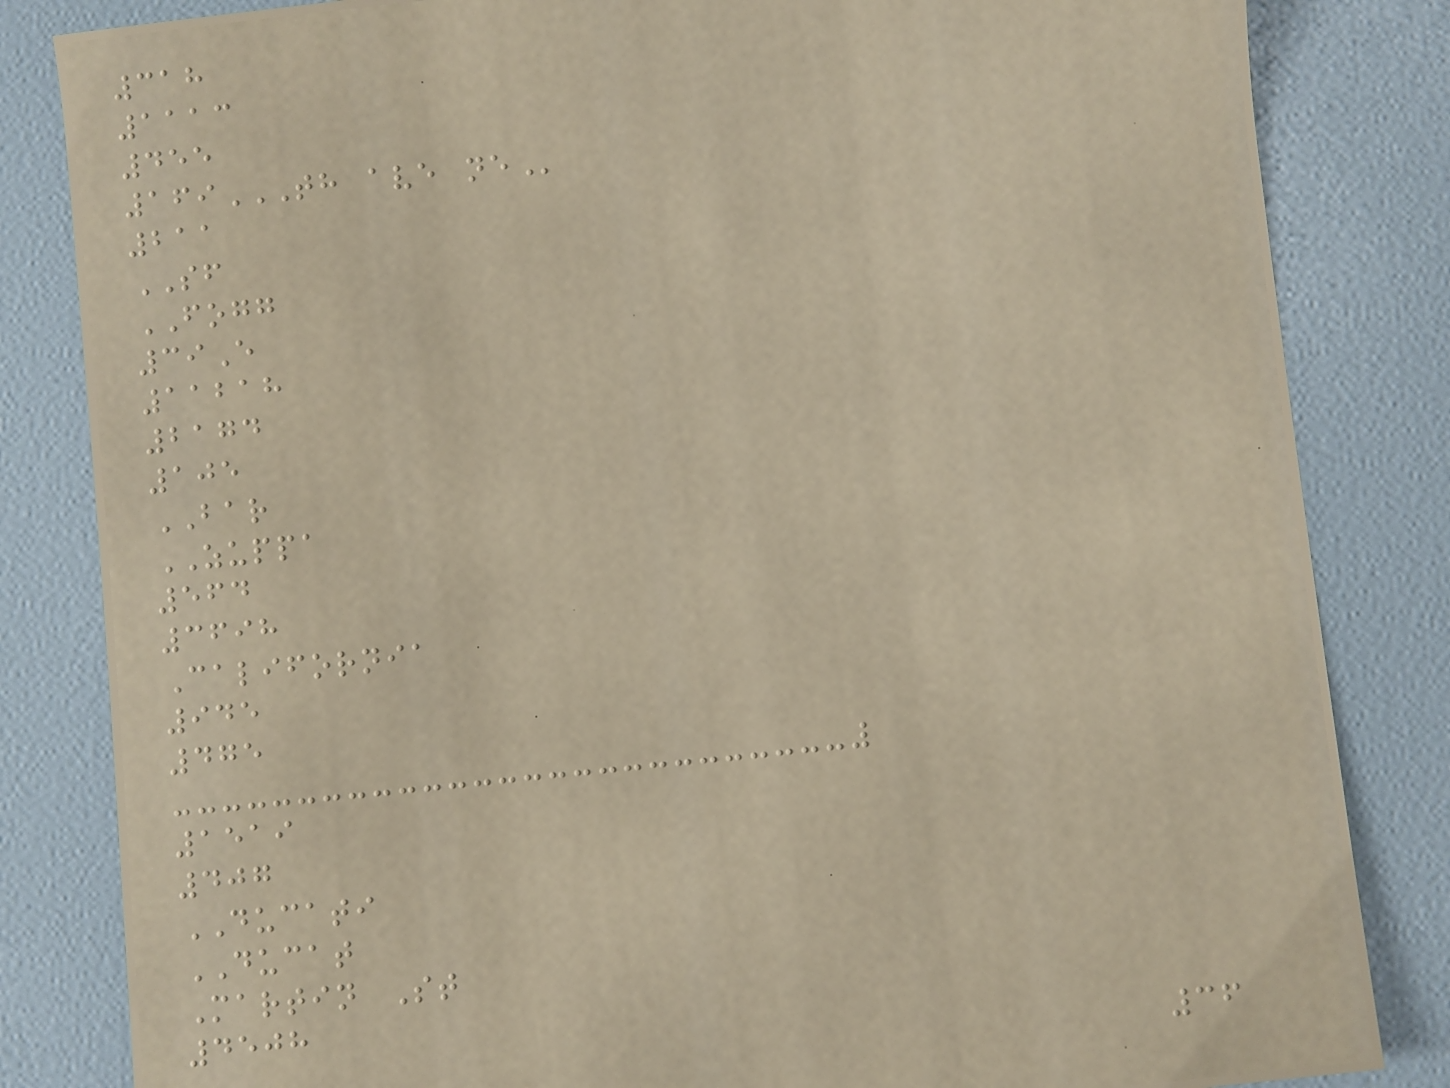318
1113
455
169TH AVE NE
211
SF
FOGG
39E
11218
2174
105
BAR
ZUPPA
564
3698
California
945
475
1519
407
DUCATI
DUCAT
Martin St
4508
36
